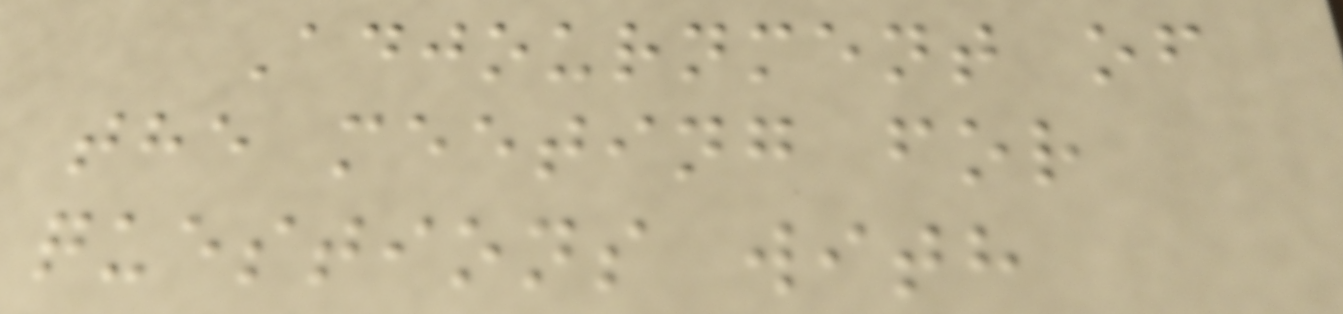Adjournment of
the meeting for
questions with
